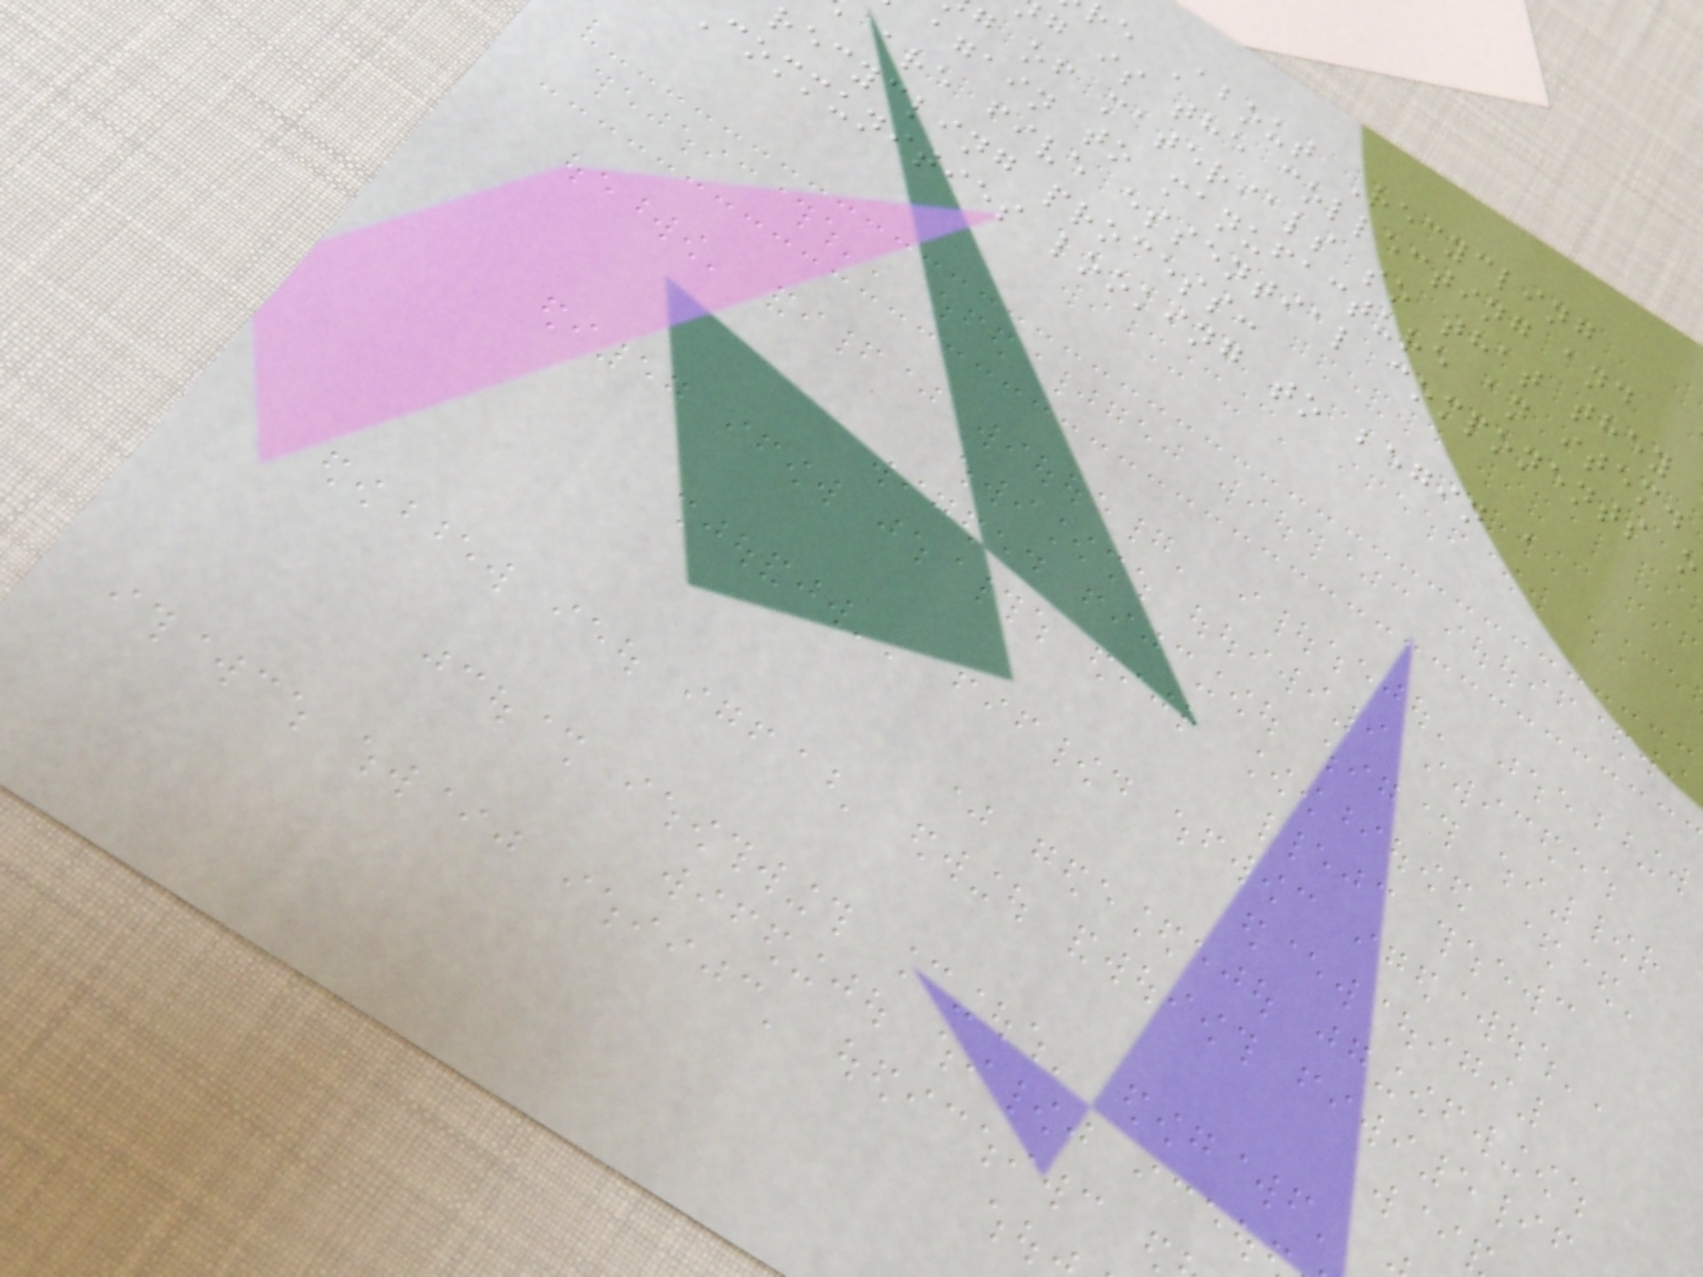re About Recycling
g is the collecting and
g of materials so that they
again to manufacture an item.
are five essential components o
recycling process:
communities looking to begin a
